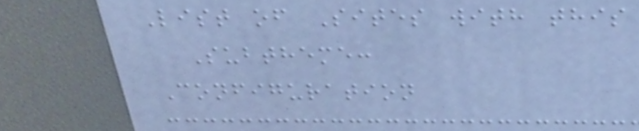List of Sites with this
Subtheme:
Configuration
